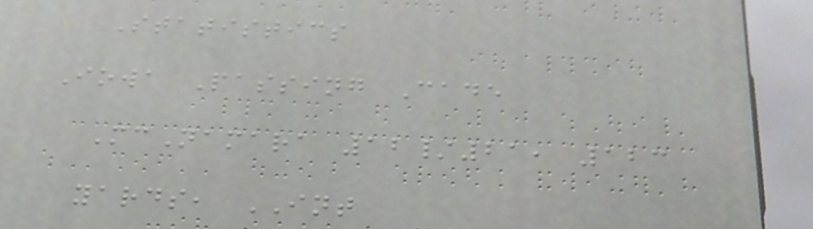Statistics
Iowa Passing Cade
McNamara 12/21, 123
yards, INT
